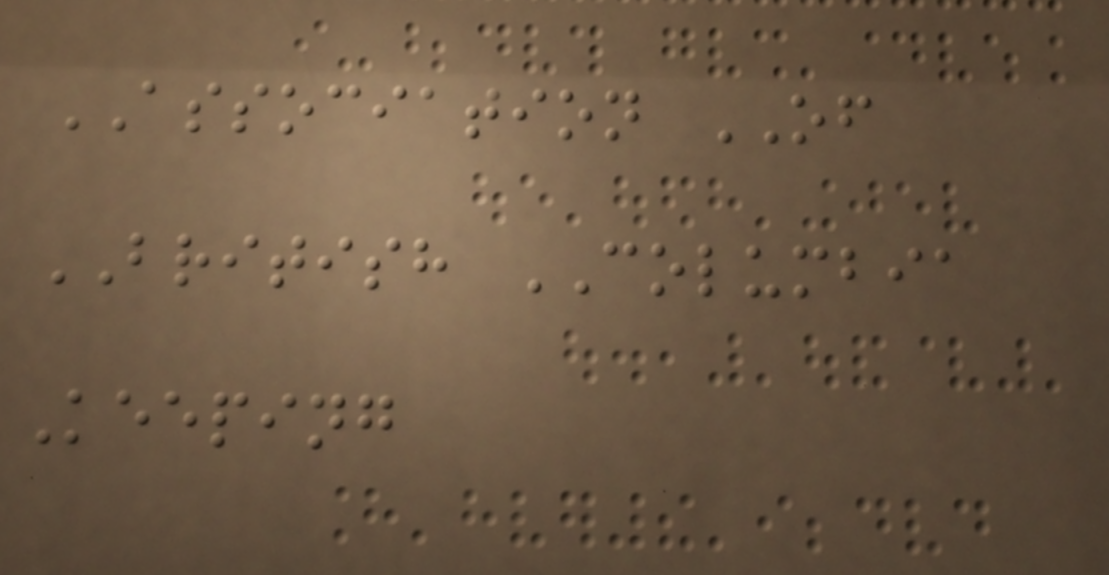ASSOCIATION OF
BRITISH COLUMBIA
Keeping
